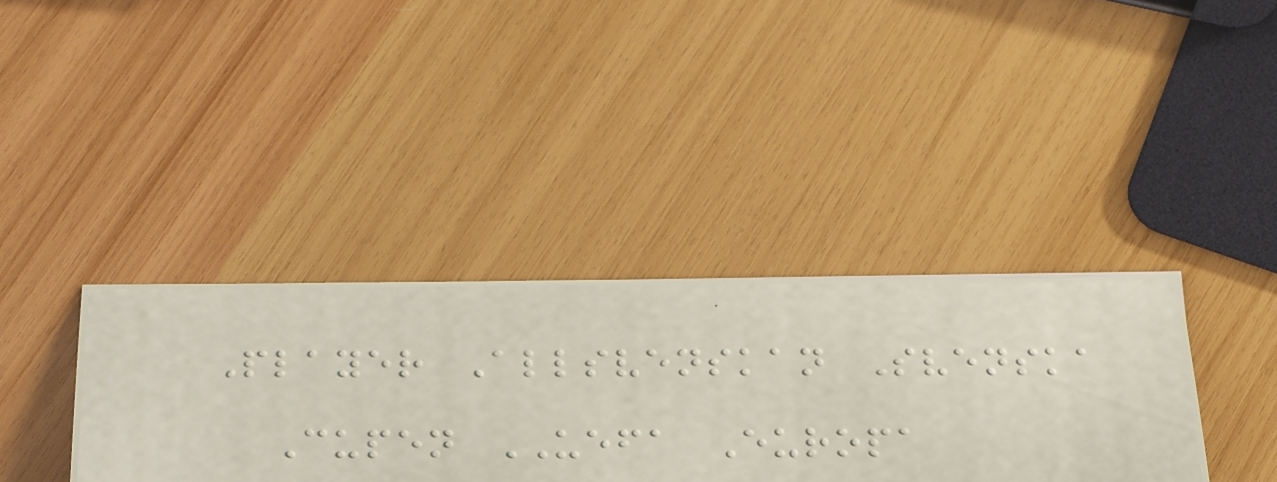Player Allsvenskan Svenska
Cupen UEFA Europa
